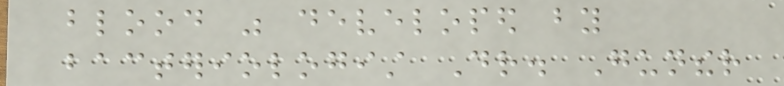blood was developed by
bacteriologist Dr. Gunther
